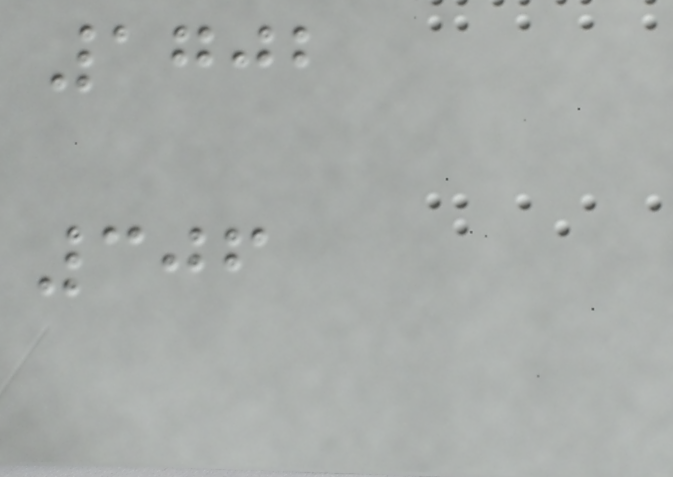1702
306
